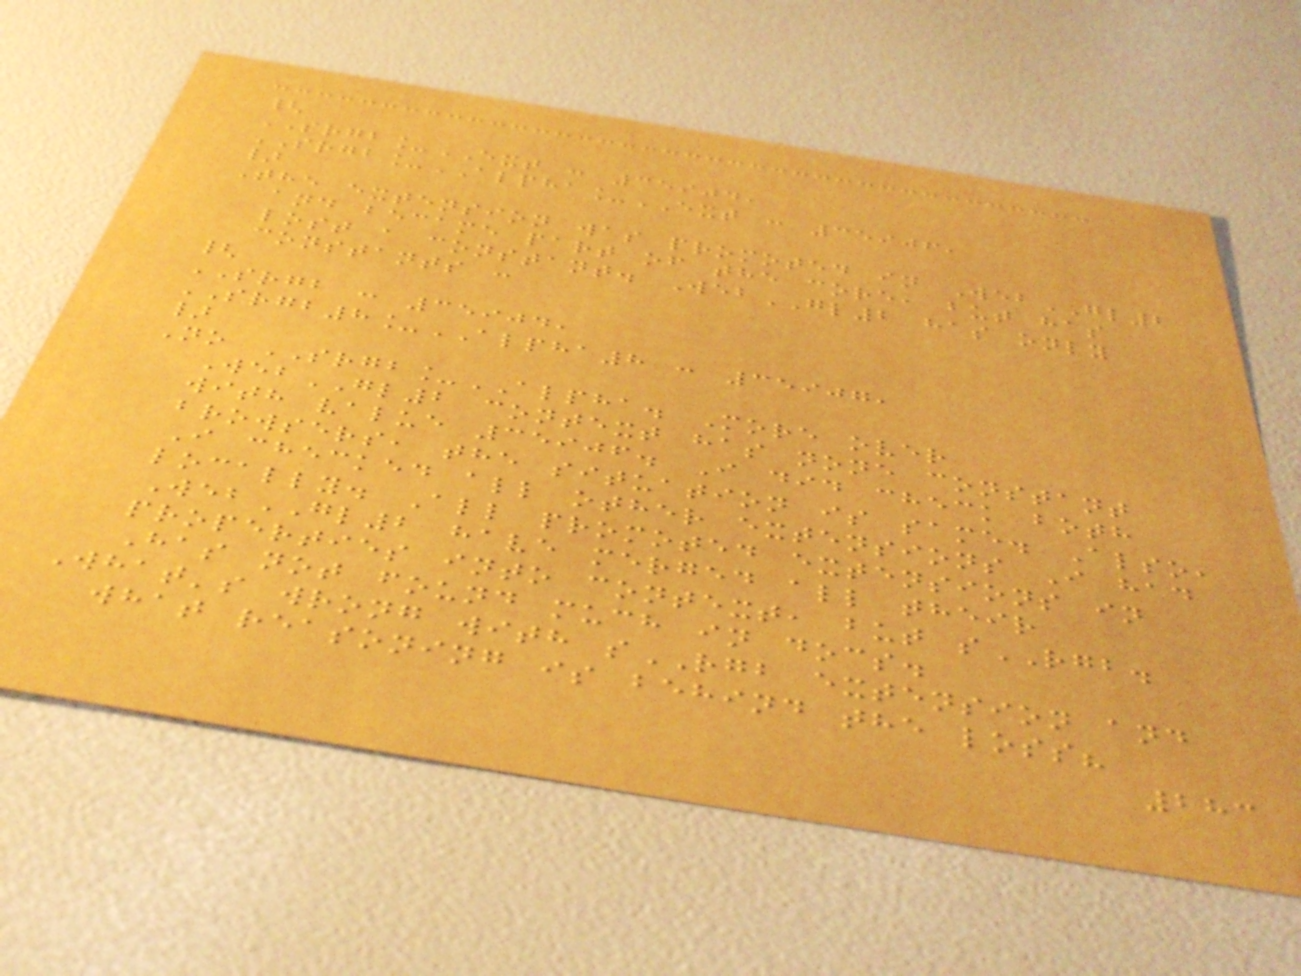{
SRGB_EXT : 35904,
SRGB_ALPHA_EXT : 35906,
}
The extension was promoted in WebGL2
and became part of the core, but has
lost a constant. WebGL2 has only
constants :
{
SRGB : 35904,
SRGB8_ALPHA8 : 35907,
}
No SRGB_ALPHA. More over
WebGL2 context has none constant
with value 35906. I did check both
browsers, the situation is same. Also,
I checked all other extensions I had
locally. All promoted extensions in
WebGL2 have merged all their
properties into context, but sRGB.
Has not found much in docs.
What's wrong with sRGB extension and
what reasoning is behind the loss?
283
